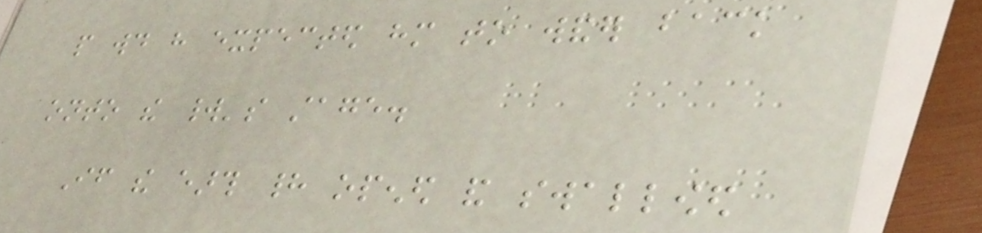people would have expected him to wander back
onto the world's stage.
If the earth had opened and swallowed
